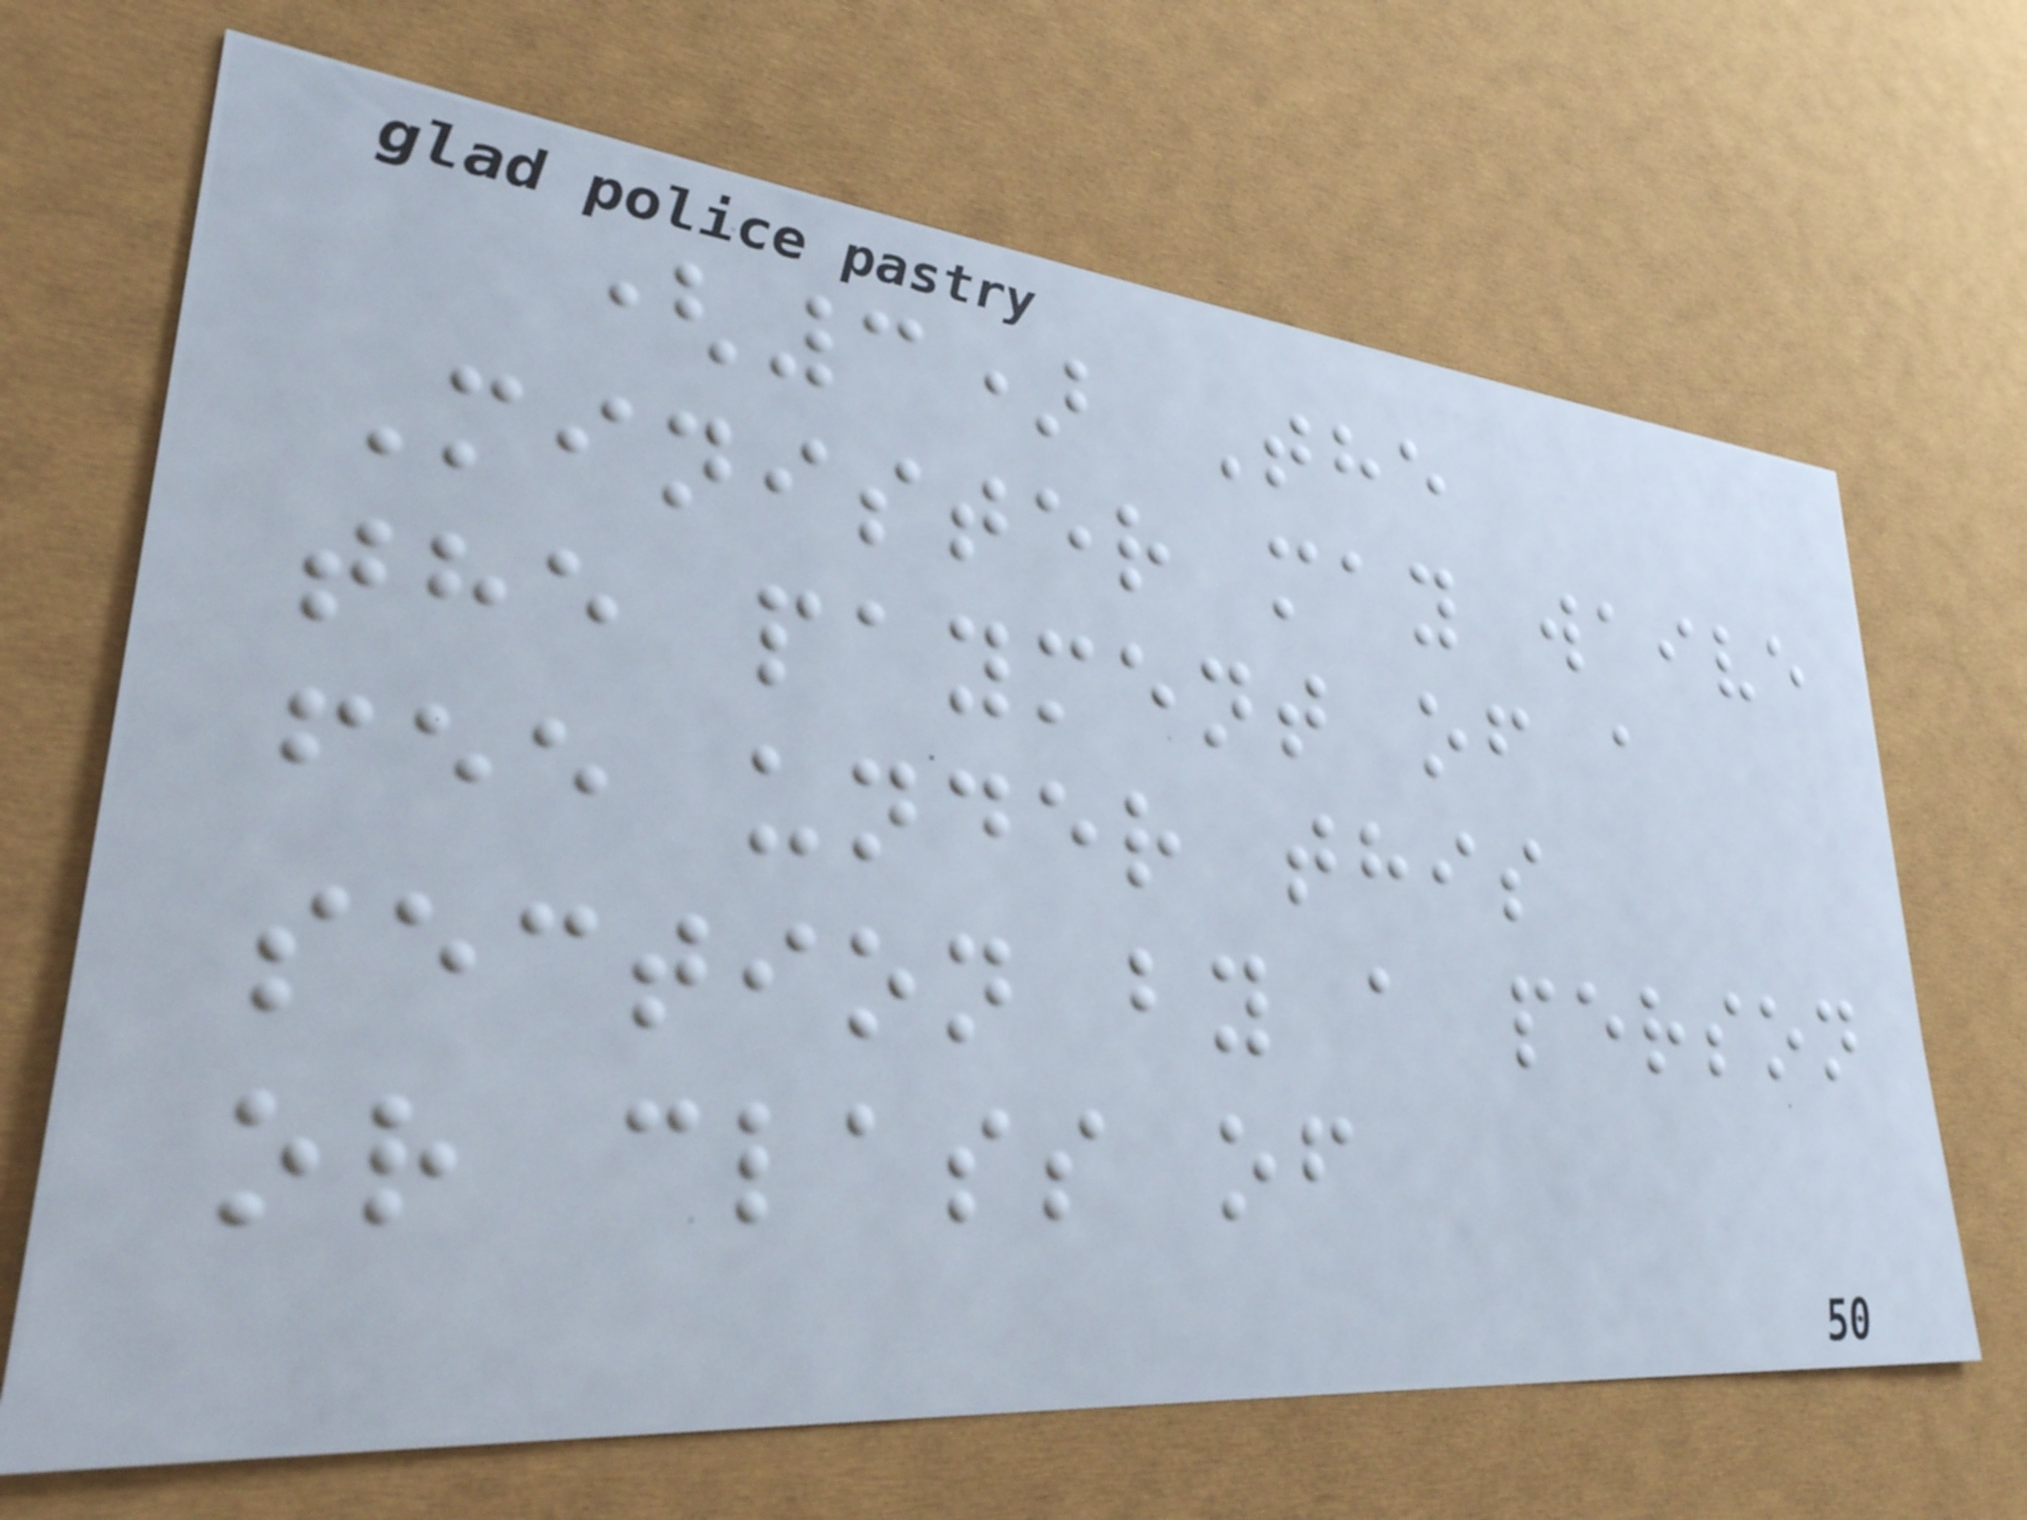(3) The
Minister may waive
the payment of a
fee under this
section by a person
or class of
